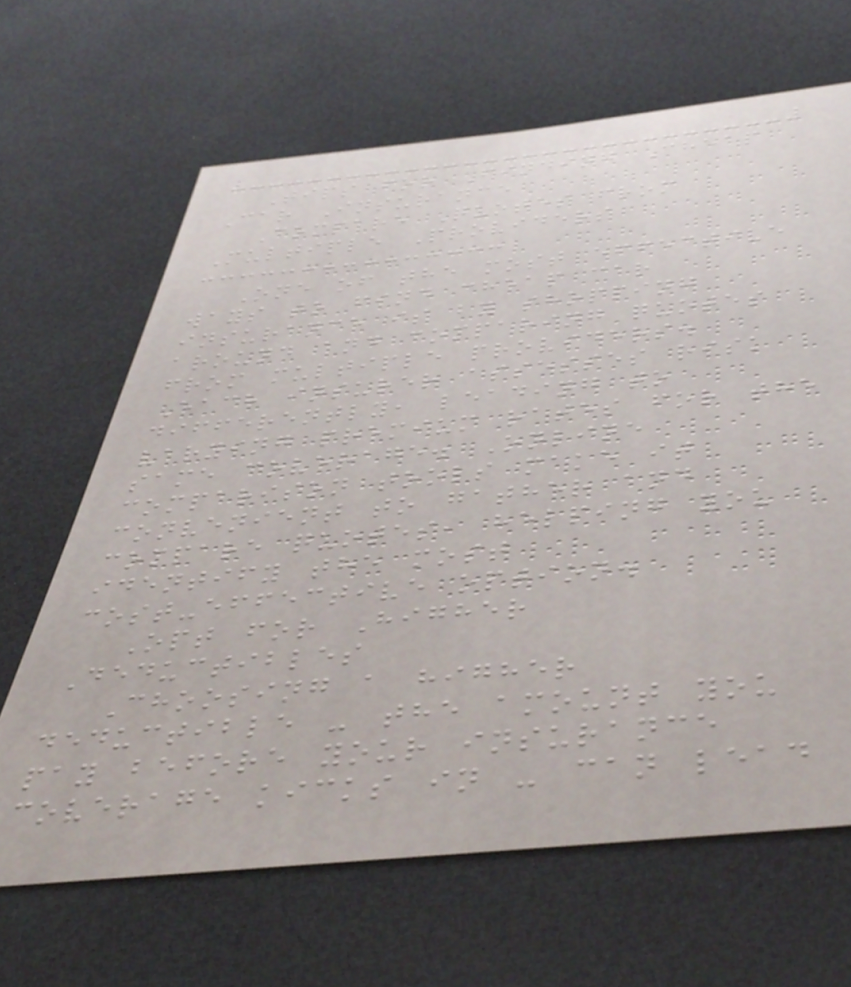Tips for Finding Cheap
Car Insurance
Compare Quotes from
Multiple Providers
One of the most effective
ways to find cheap car
insurance is by shopping
around and comparing quotes
from multiple providers.
Each insurer assesses risk
differently, leading to
varying premium rates for the
same coverage. Online
comparison tools make it
convenient to gather and
compare quotes, helping you
identify the most
cost-effective option.
Opt for Higher
Deductibles
Choosing a higher
deductible - the amount you
pay before your insurance
coverage kicks in - can lead
